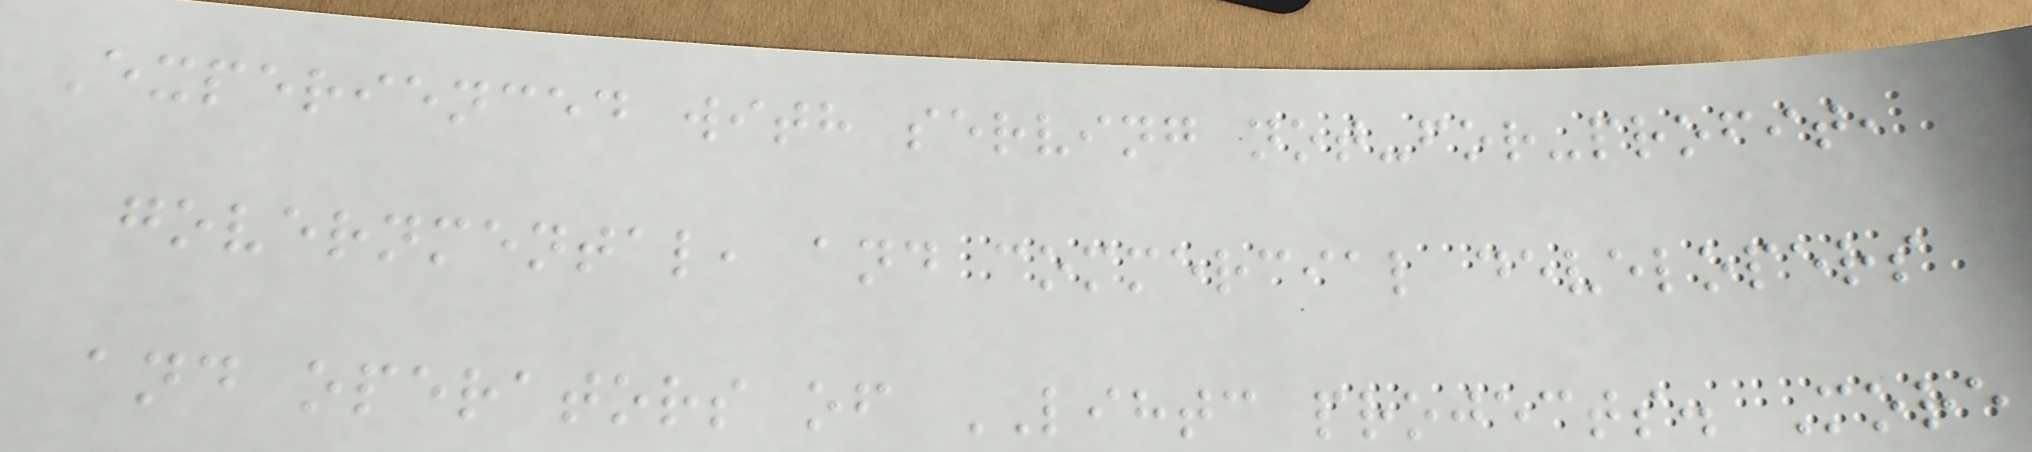Experienced with serving not-for-profit,
governmental, and commercial developers
and operators of LIHTC projects. More
